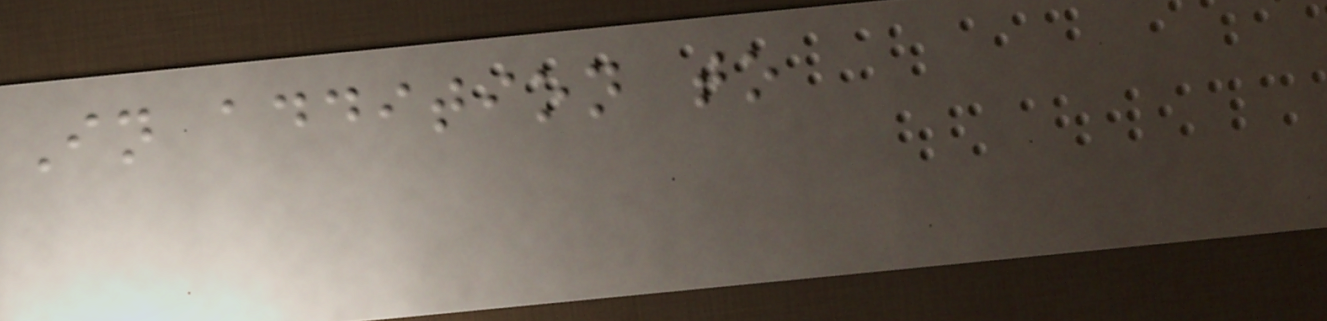In addition to
